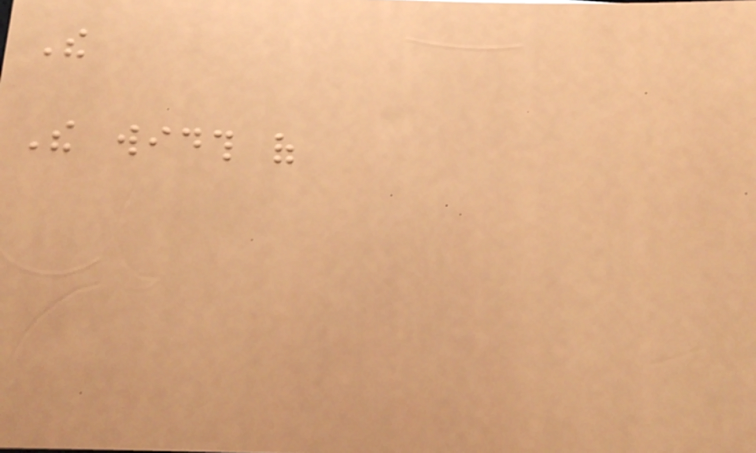The
The width of
